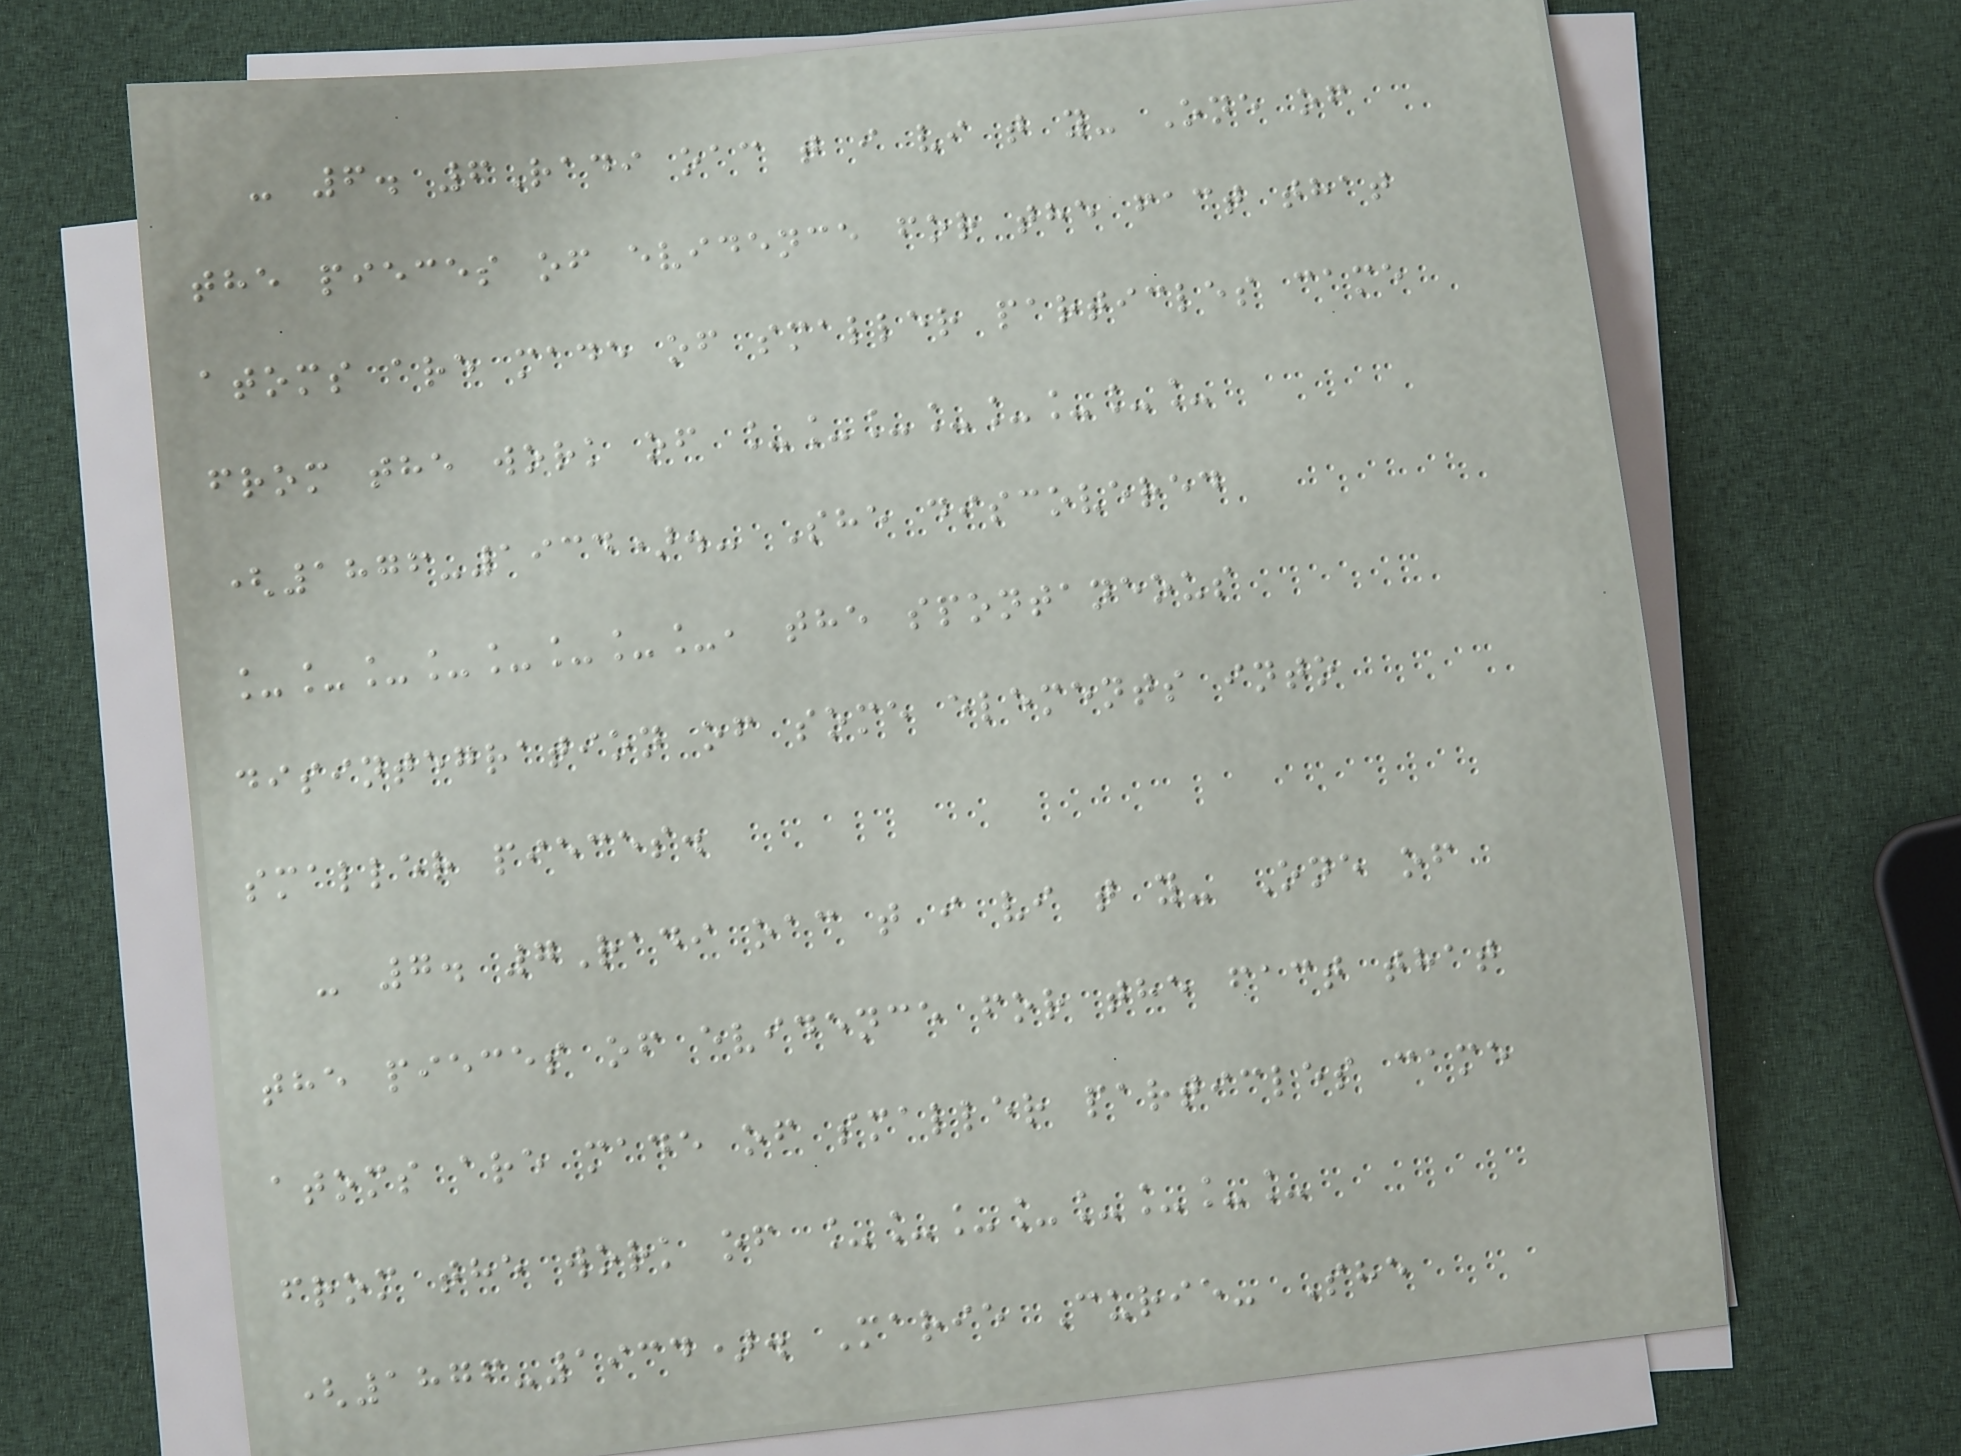- 6. 6Radi oac t i vi t y- One of
the pieces of evidence for the fact that
atoms are made of smaller particles came
from the work of ________
(1876-1934).- She discovered
________, the spontaneous
disintegration of some elements into
smaller pieces.
- 7. 7Radi oac t i vi t y- One of
the pieces of evidence for the fact that
atoms are made of smaller particles came
from the work of ________
(1876-1934). Marie Curie- She
